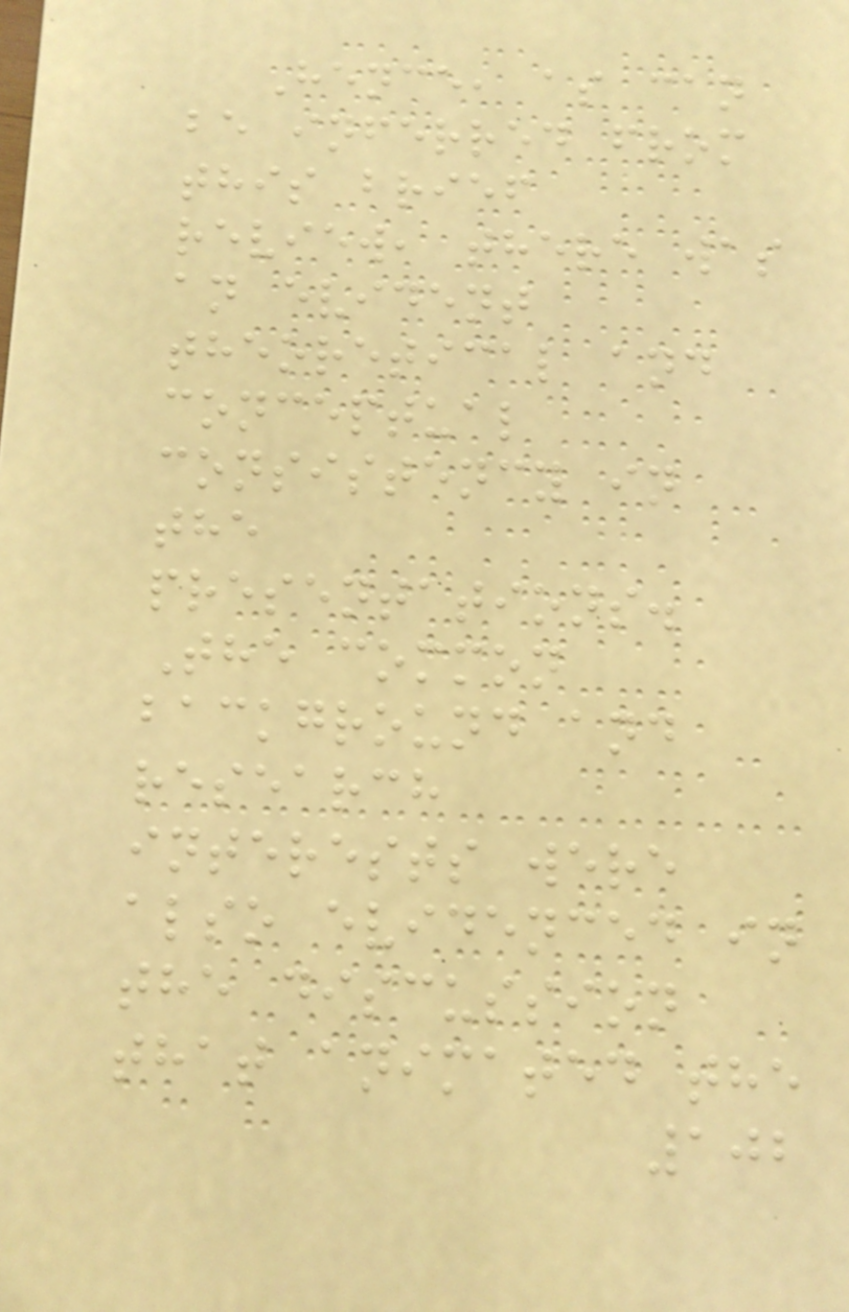Hence, as can
be inferred from
this brief
review, there was
an evident
theoretical and
conceptual
consistency in
the
presentations.
The common
background and
research
interests were
also evidenced in
the discussion
that animated the
102
